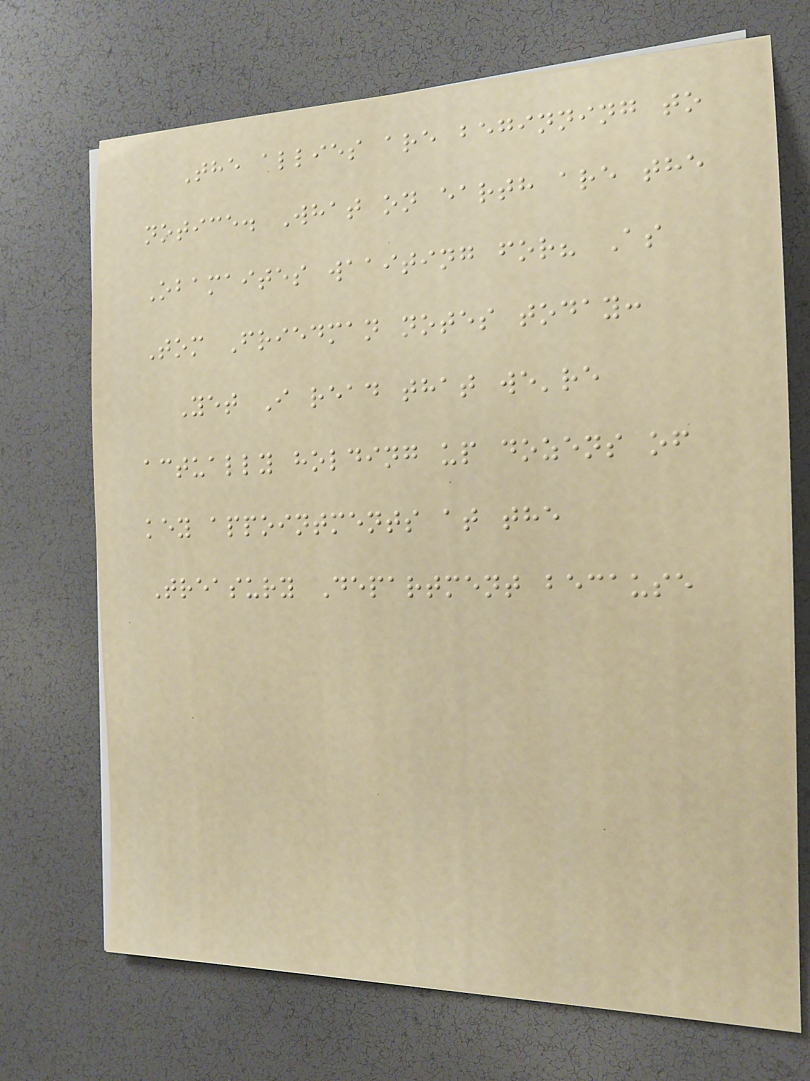The allies are beginning to
notice. What on earth are the
Obamaites waaiting for? As
Tom Friedman notes today:
Yet I read that we're
actually holding up dozens of
key appointments at the
Treasury Department because
